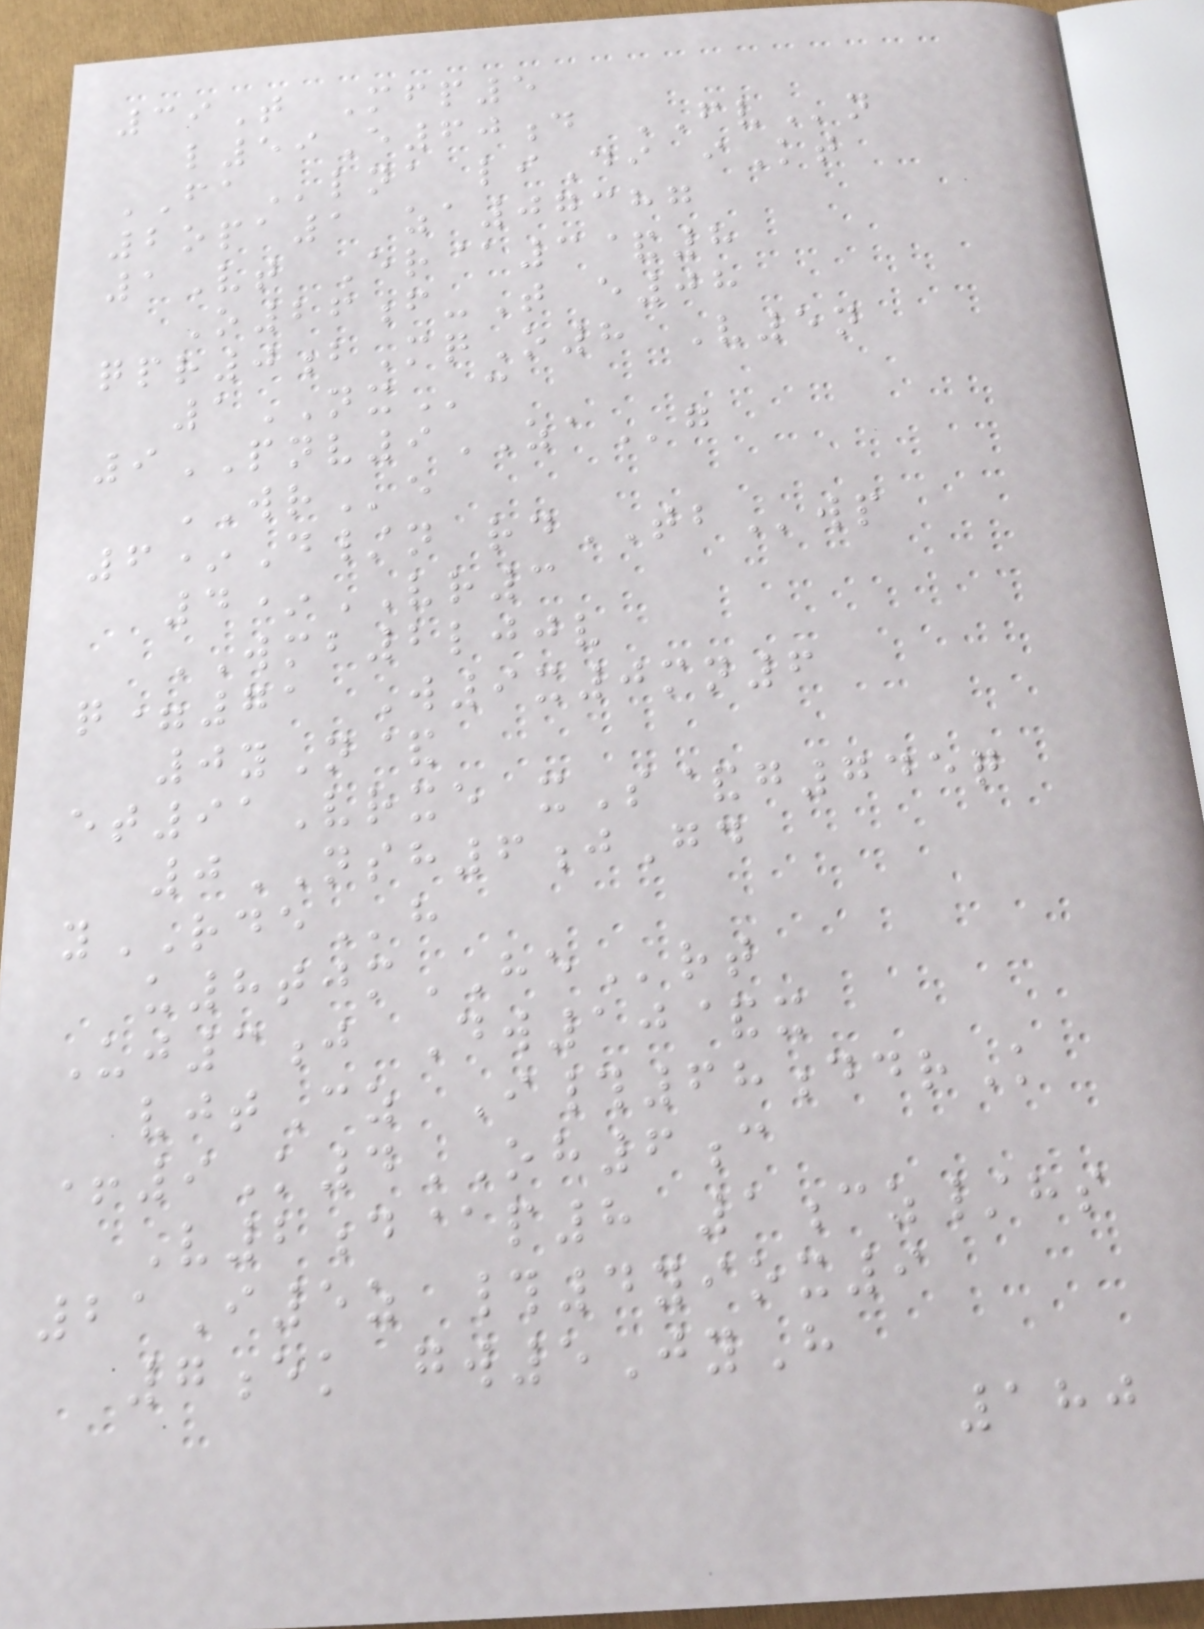39T Mfp5
l59E60d FVn
FAlna liDi iKt
2opa1 za07387
1Vt Er@3&8
O26f-T e08
qpr0bMqO8 V5n
1NXc
9PNV9ZAg
WRe
6*D/n rdTBwp
4*VR3
WMB2ljjv
q=71 W9x0mn6
0yN&
et91Vrxe xS&g745q
0NSH6jGd
yRDEh
u8tjmHErt
Uj3j Dw10&x
vjtCz I#68ddrK
+9K4OH6c
V2d@p8 1cz/hs
21I5z #4yiox9
7ek gw5JyH
180
